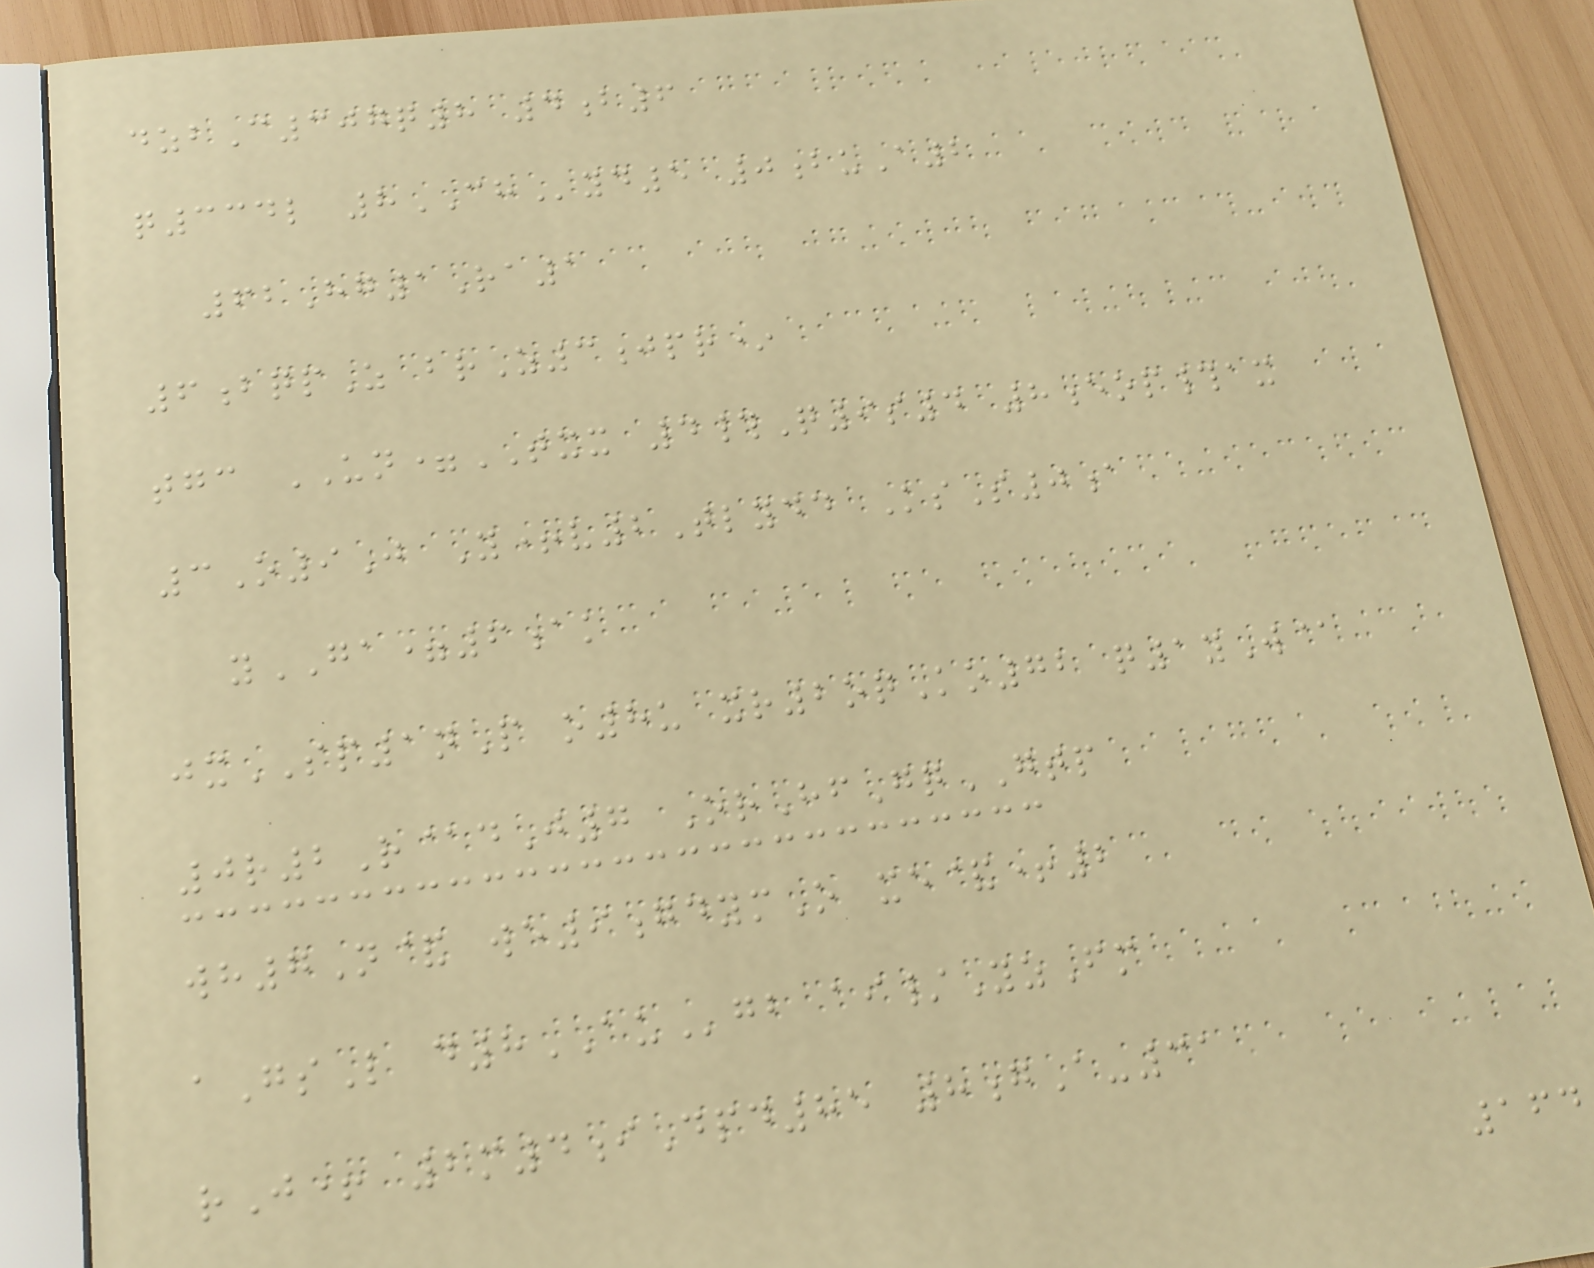dzbC307q8 4b6
q334l 8CHyd5 0buA2
62Hg1Ra1
6bqpZ brZ3jpr*
tgc UN=TXX 4#Q9s4 8eop#ax
3O9J Y+v2Tlydd KsS0a
yGA=6ak
jxSP1nP o8u xr2oqKo72 q1yW@
0r2R@dJ7 OrHfGqGTP
wh7N& we9gdymO xe&+2
aGsL d8AUgb ai/YzFm
rJ+ 2m4iDpd85 8gA-31
164
